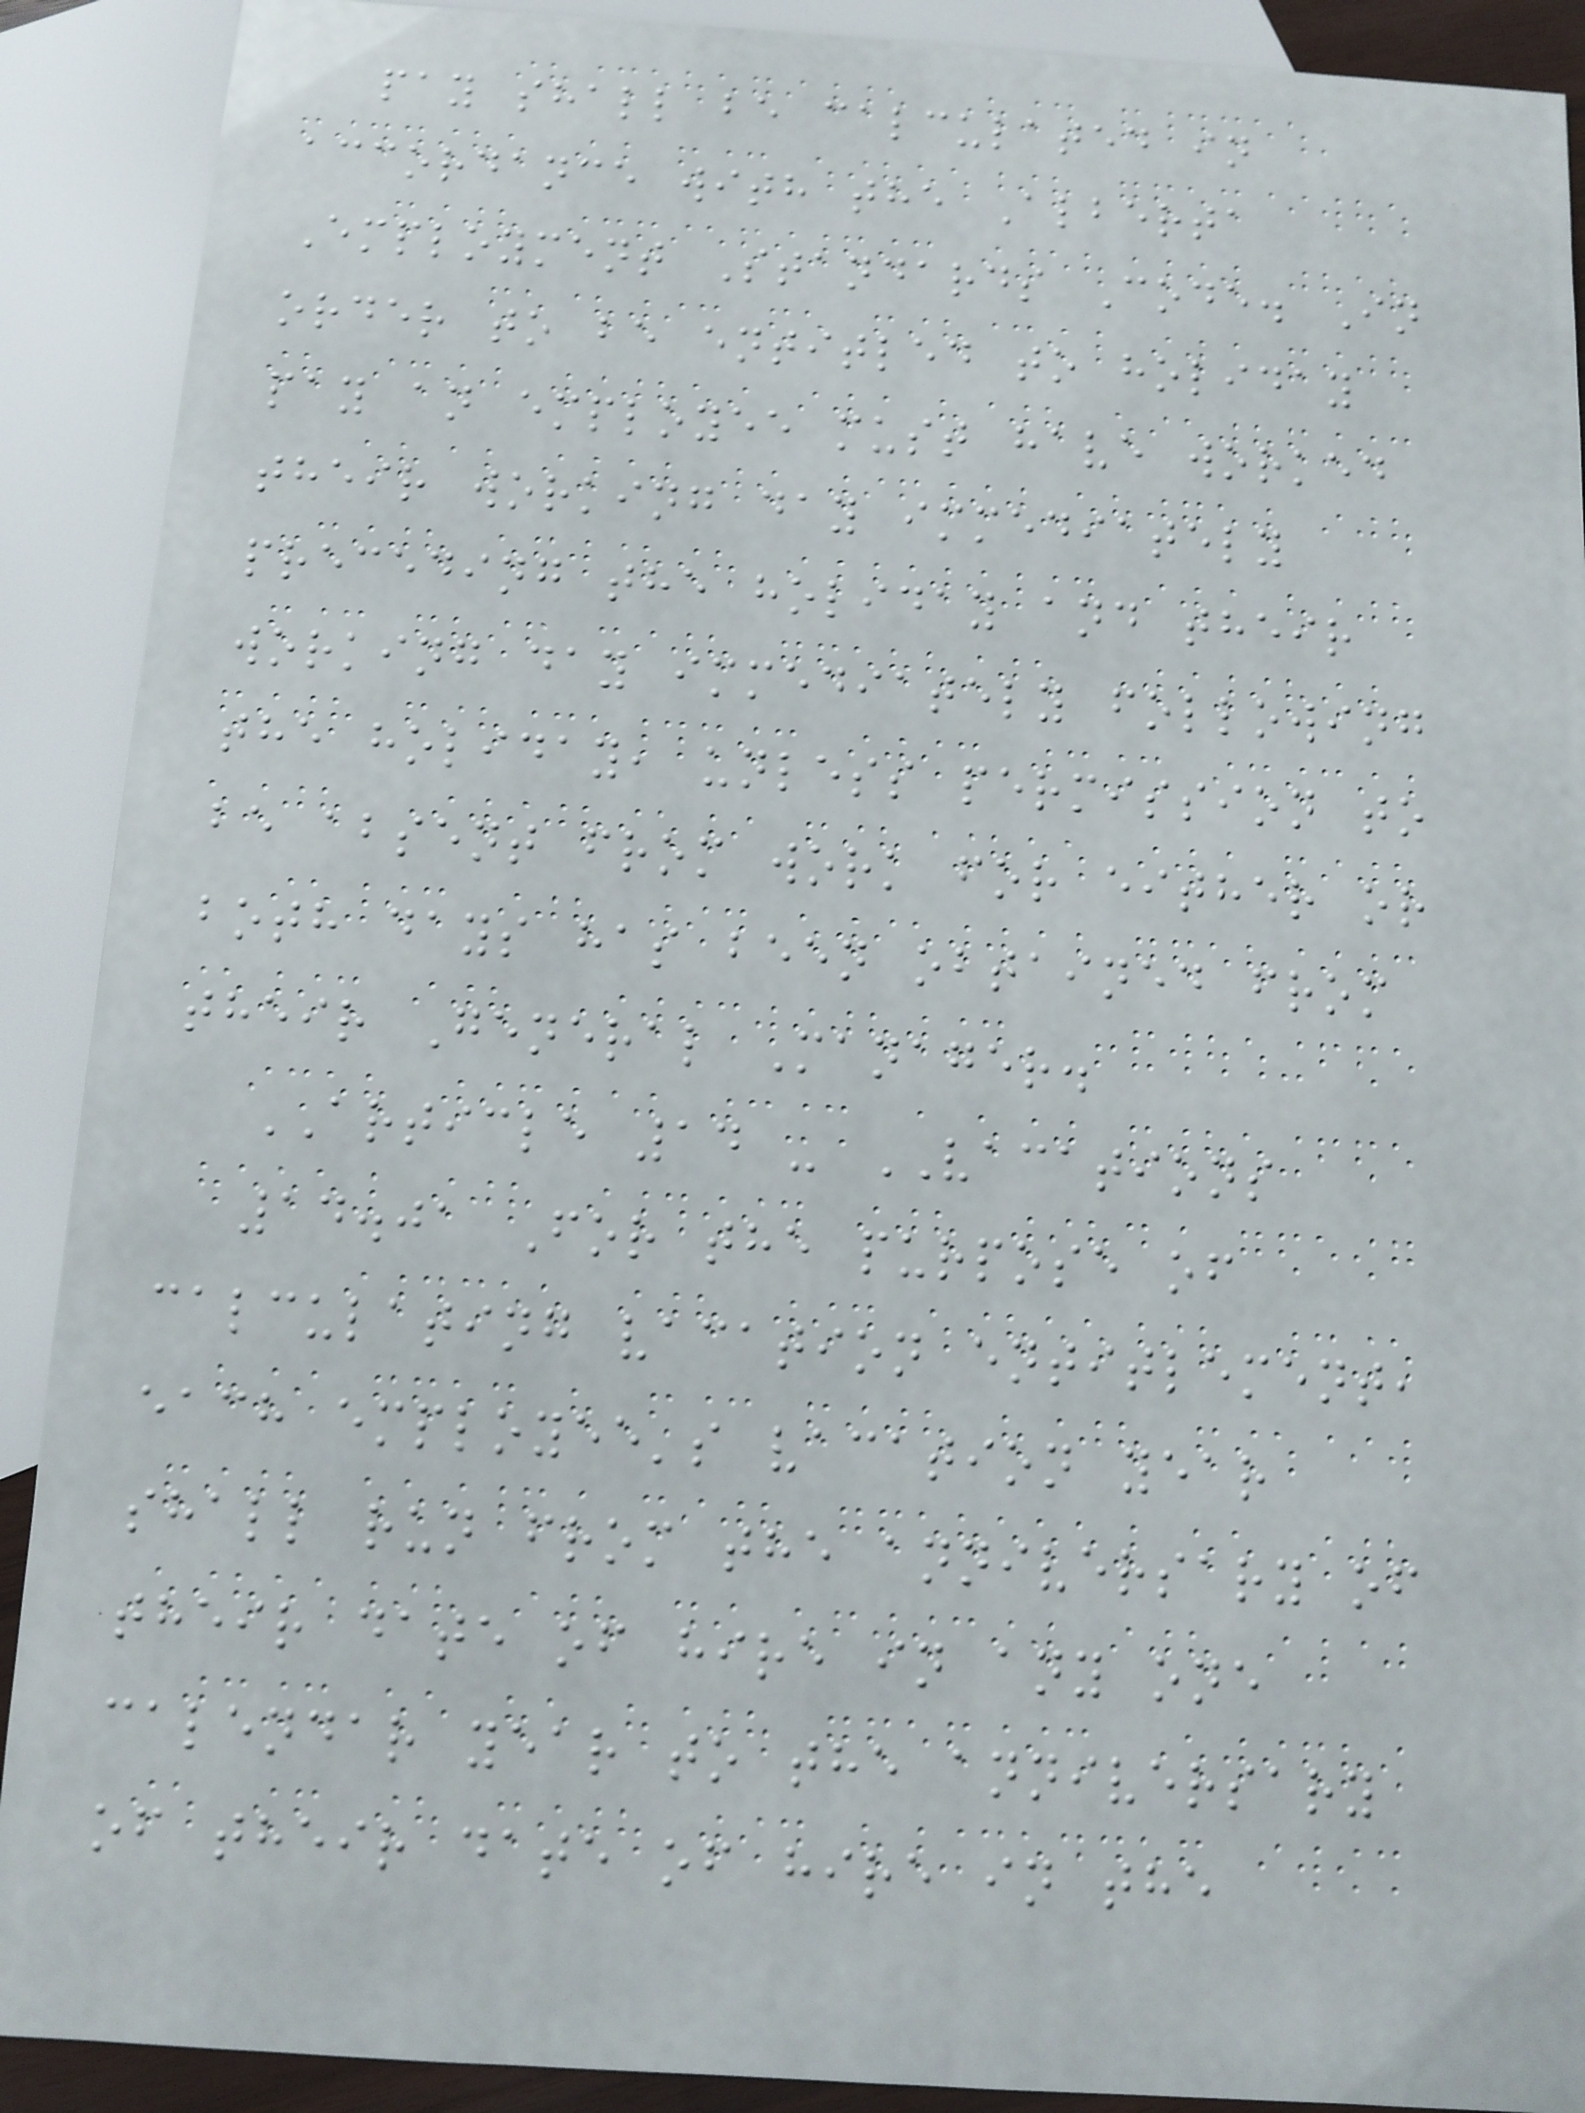pay shall be calculated in
accordance with the Alberta
Employment Standards Code. In
order to be entitled to holiday
pay an employee must have worked
their working day immediately
preceding the holiday and their
working day immediately following
the holiday, unless permission to
be absent from work for either or
both days has been obtained from
their General Manager.
ARTICLE 14 - VACATIONS
14.01 For the purpose of
calculating vacation entitlement,
each employee's vacation year
shall run from the anniversary of
their date of hire in any one
calendar year to the anniversary
of their date of hire in the
